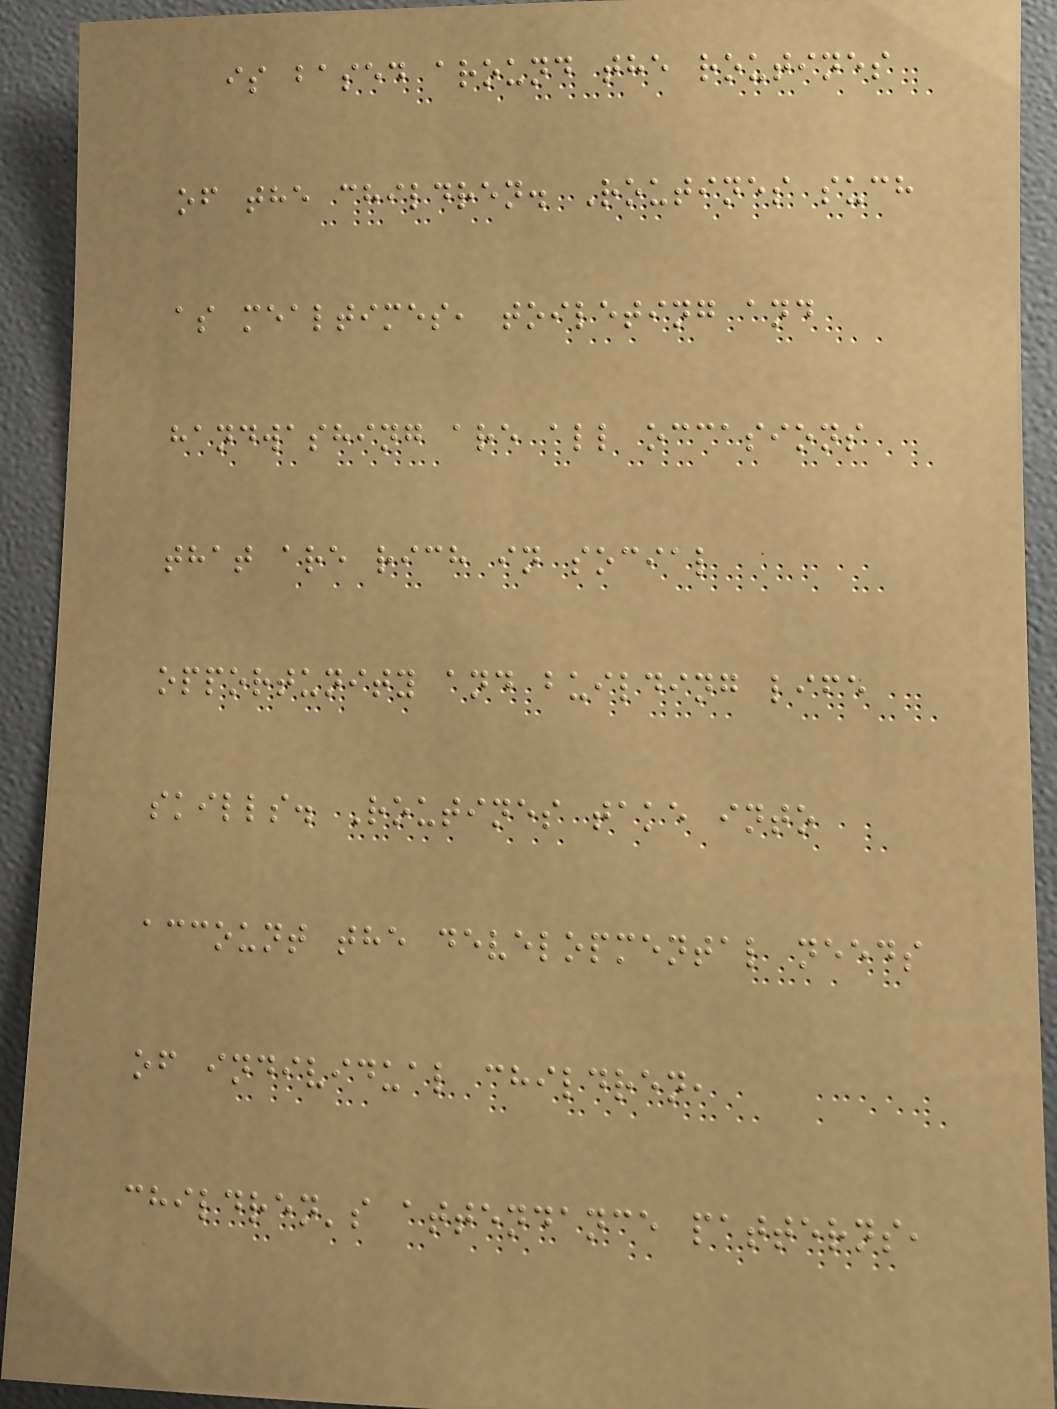is based around the routines
of the children. Routines such
as mealtimes, toileting and
handwashing are all occasions
that are rich in social
opportunity and building life
skills. Routines take into
account the developmental needs
of individual children,
children's attendance patterns,
